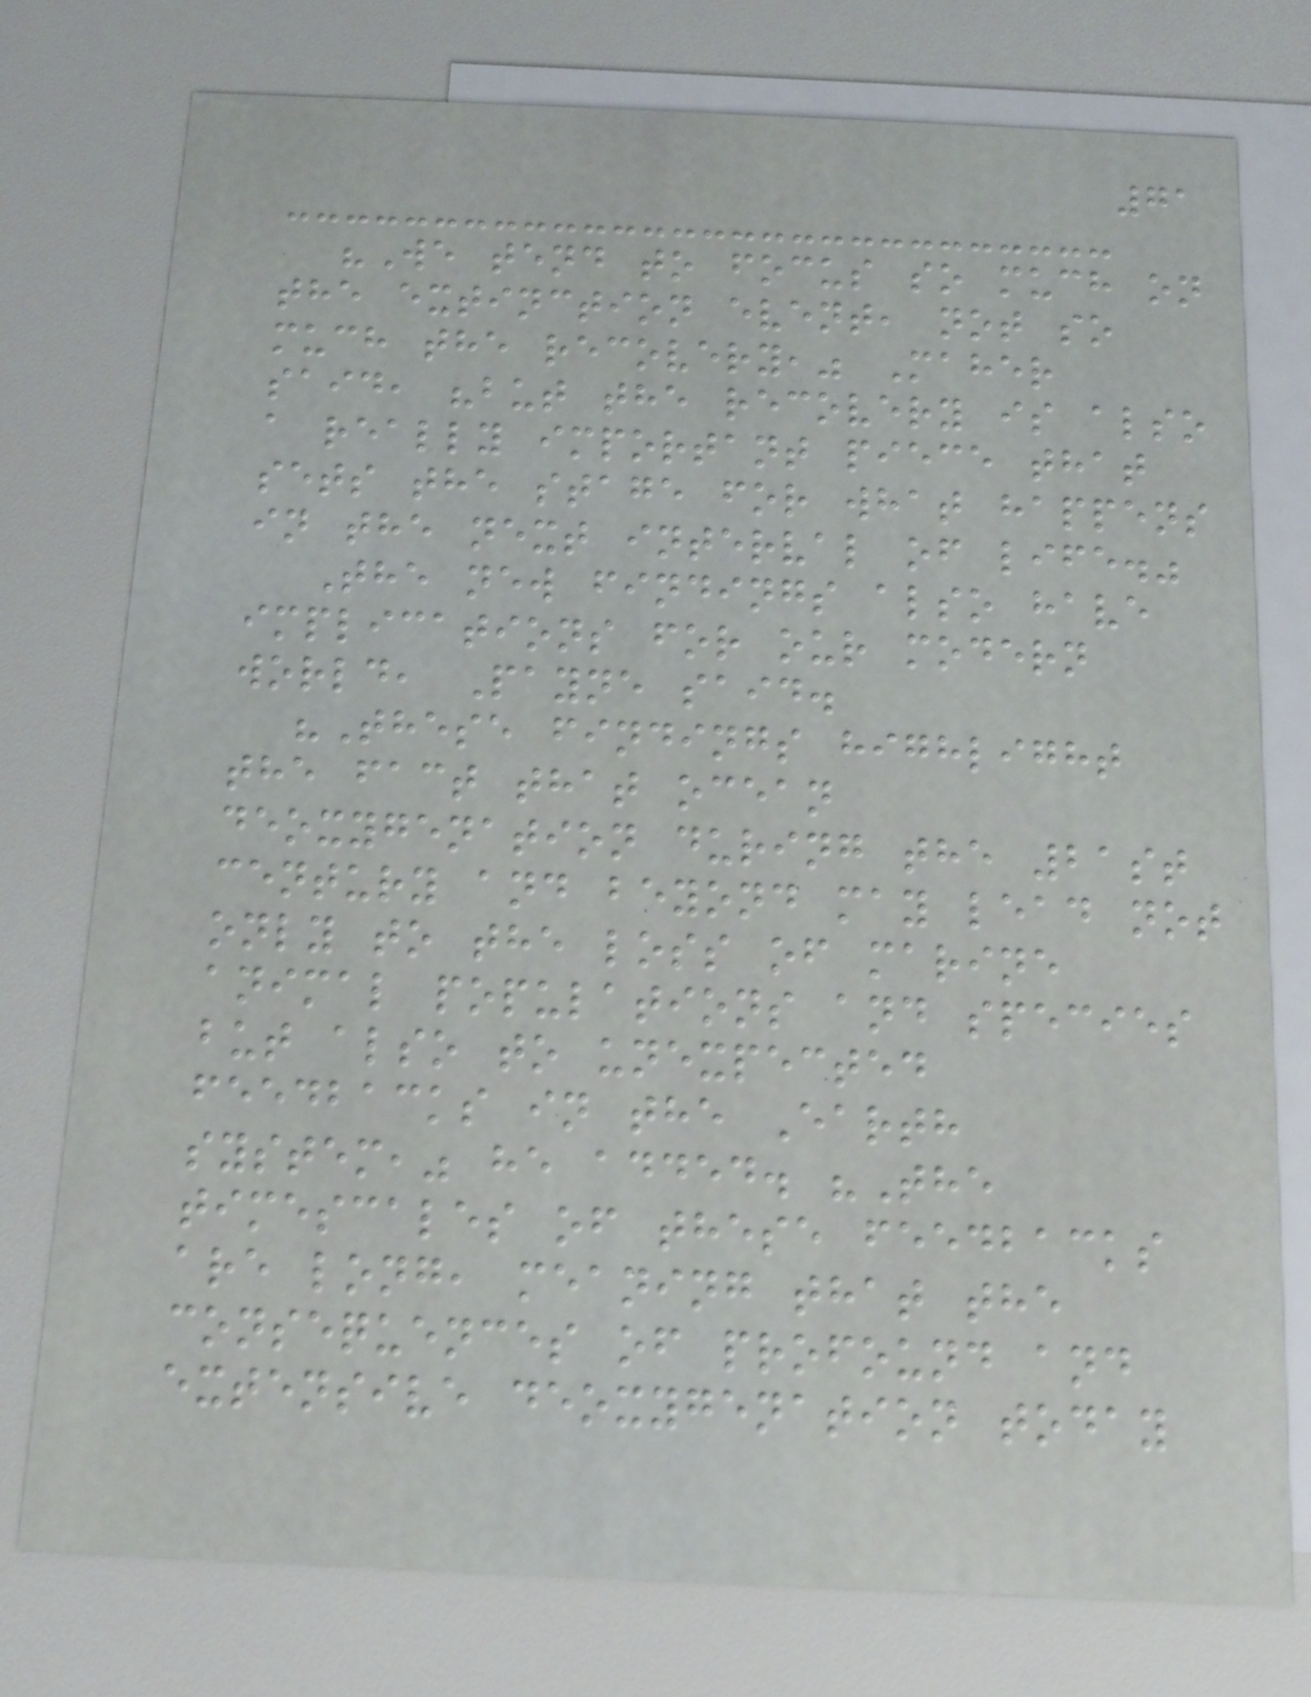71
"We tend to focus so much on
the extinction event, not so
much the recovery," Maher
said, "but the recovery is also
a really important piece that
sets the stage for what happens
in the next interval of life."
The new findings also have
implications for our modern
world, Payne said.
"These findings highlight
the fact that ocean
deoxygenation during the 21st
century and beyond may lead not
only to the loss of marine
animal populations and species
but also to unexpected
feedbacks in the Earth
system," he added. "The
timescales of these feedbacks
are long, meaning that the
consequences of profound and
extensive deoxygenation today
